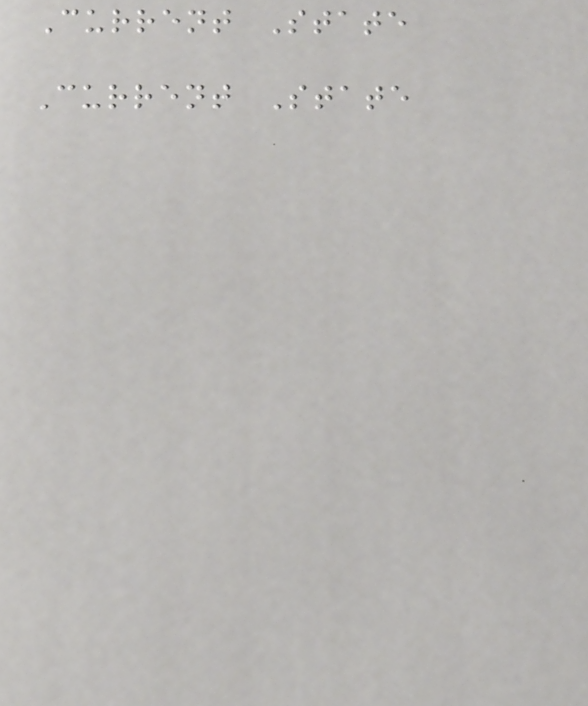Current State
Current State
